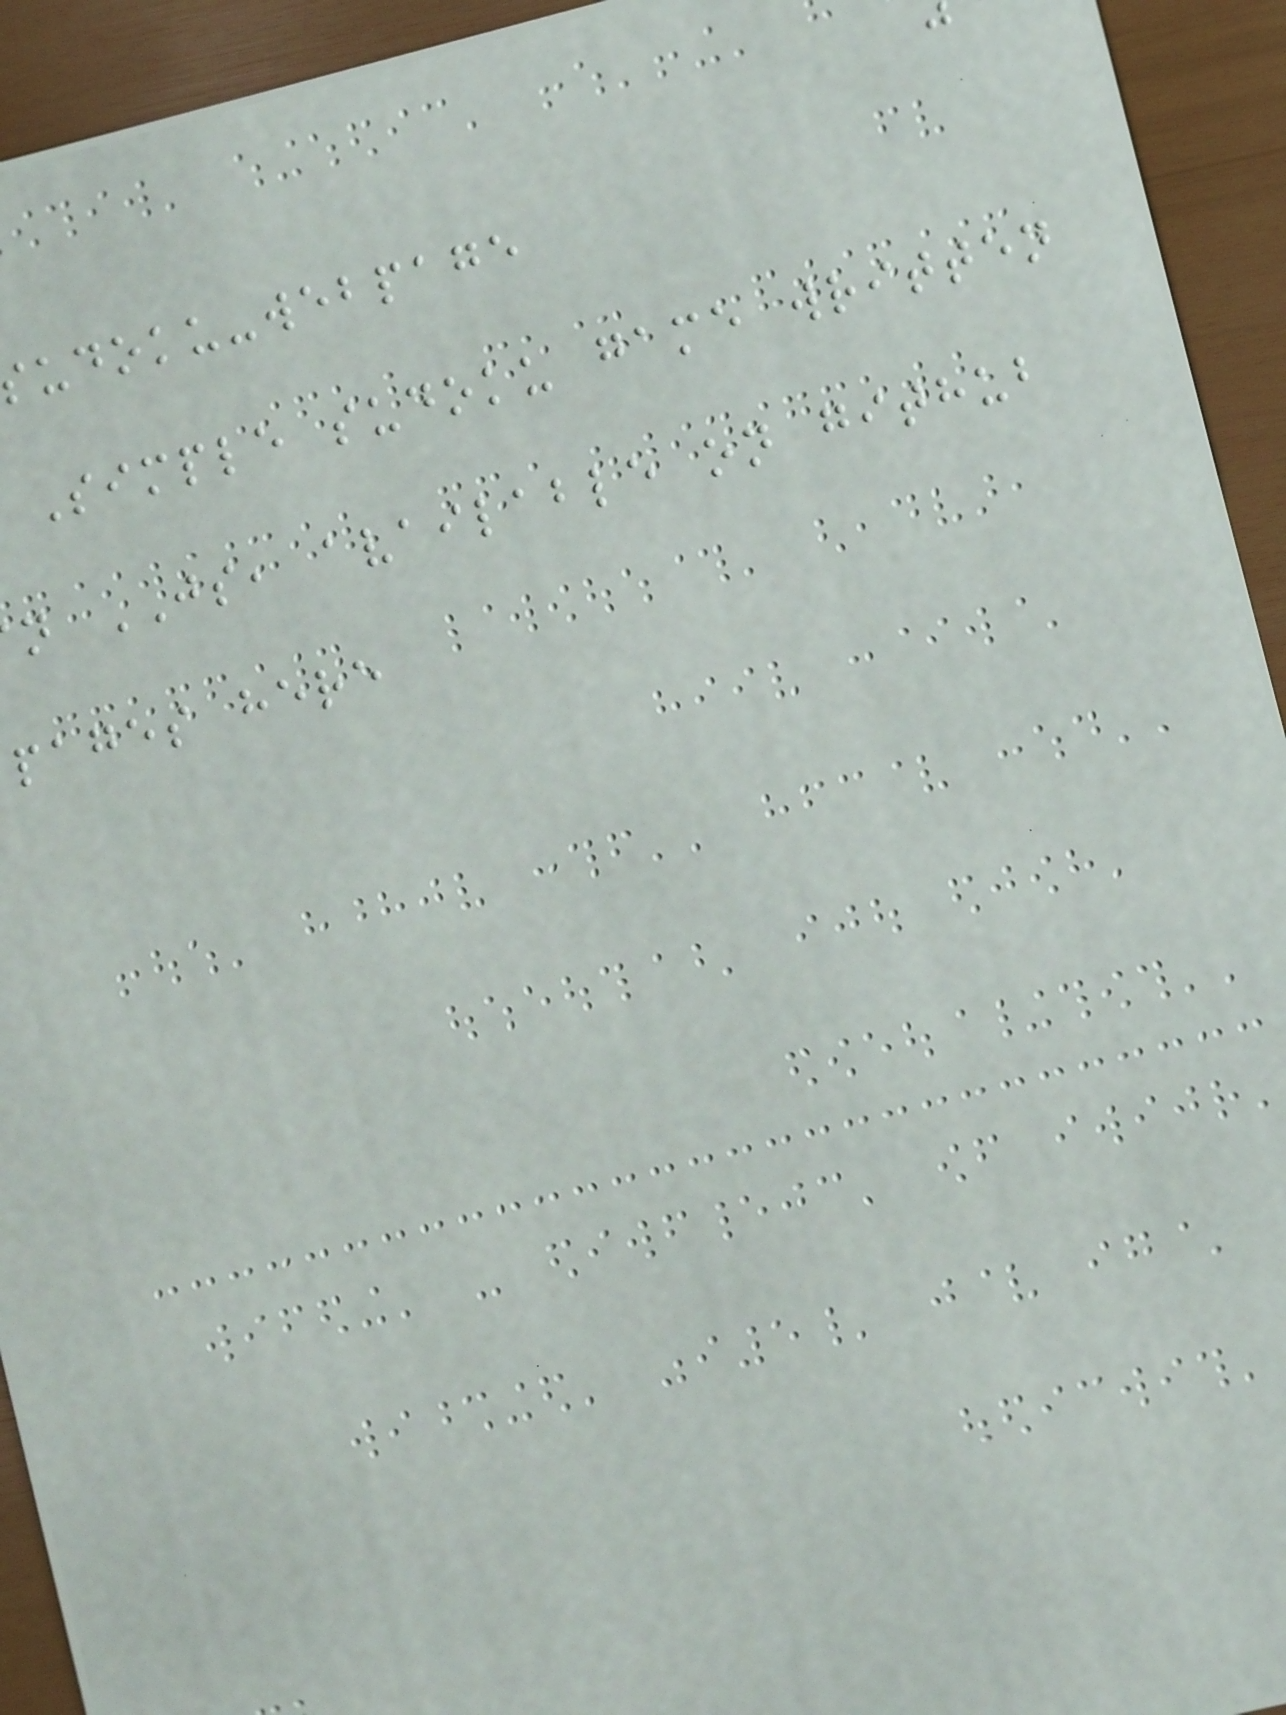udoku-webpage
Simple sudoku game written
n JS, available on github
pages here
